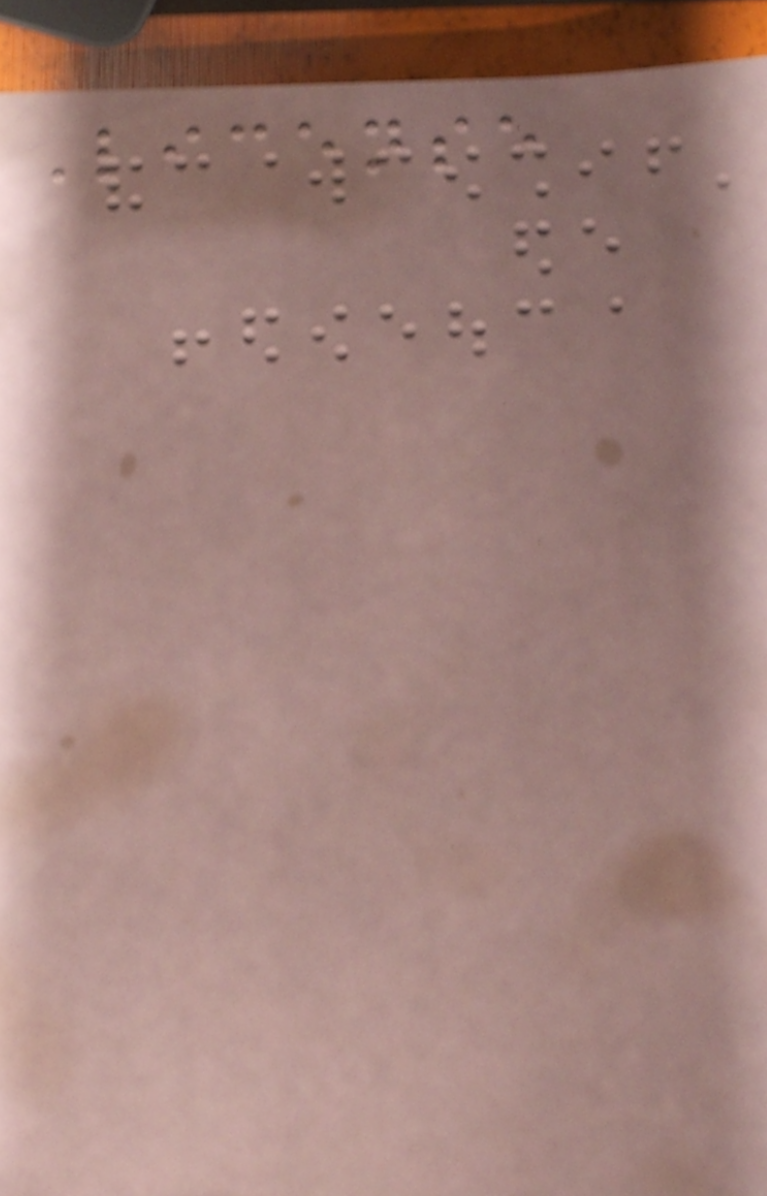License
